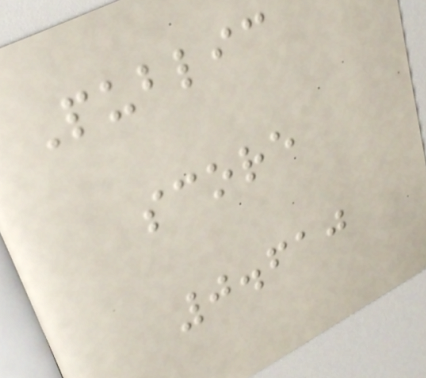Public
score
0.610
